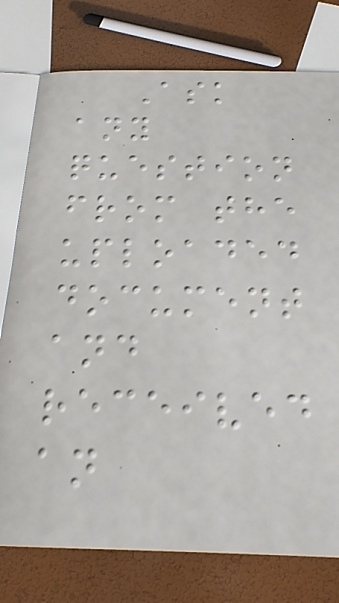Ask
any
question
from the
uploaded
document
and
received
an
